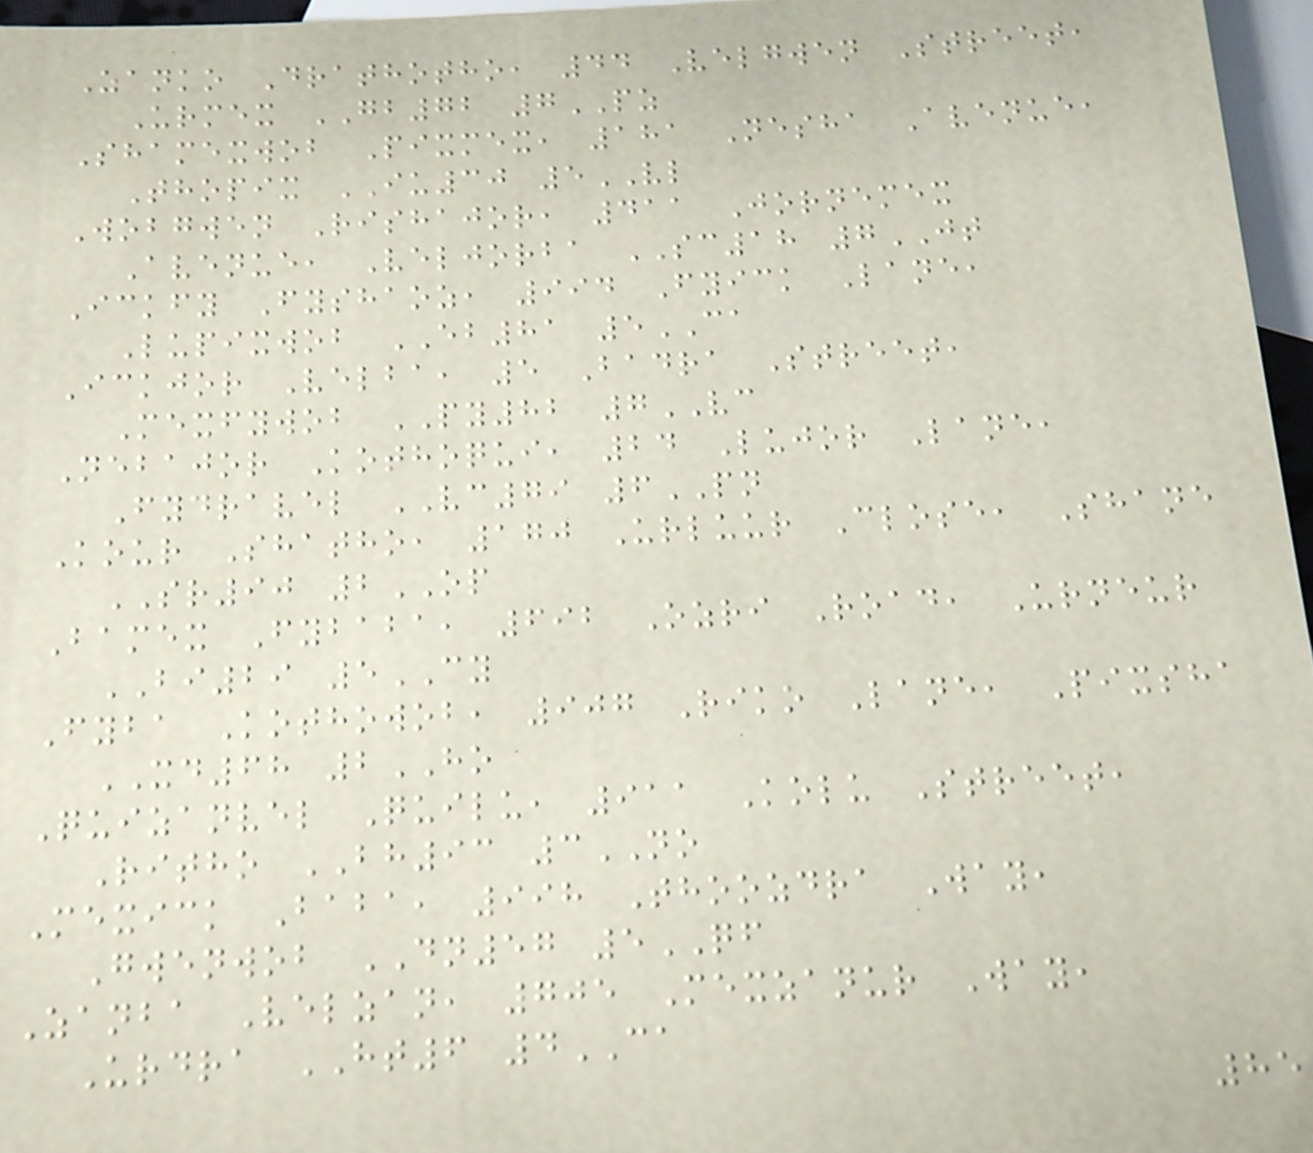Zanko Drathotho, 44 Velgwen Street,
Urmex GB72 7PZ
Shamexwob Pixmex, 181 Nesha Avenue,
Thopix IU30 5VL
Wobgwen Rishajor, 411 Jornemex
Avenue, Veljorba SC18 7JT
Ickfy Fyshaoz, 994 Fyick Lane,
Lupixwob EB81 5CA
Ickjor Velba, 5 Badra Street,
Mexfywob PY82 7VC
Nebajor Kothoqui, 24 Lujor Lane,
Fydravel VC79 6PN
Kour Shatho, 170 Urluur Close, Shane
SR90 2OP
Bamex Fybaba, 692 Ozri Road, Urneur
BI29 5CY
Fyba Kothowob, 907 Riko Lane, Pixsha
XD68 2HO
Quizanvel Quilu, 911 Kolu Street,
Ritho BH93 3NO
Mexick Baba, 998 Thoozdra Way,
Gwenwob DN57 5QF
Zanba Velzan, 705 Mexzanur Way,
Urdra HT6 4CA
85
